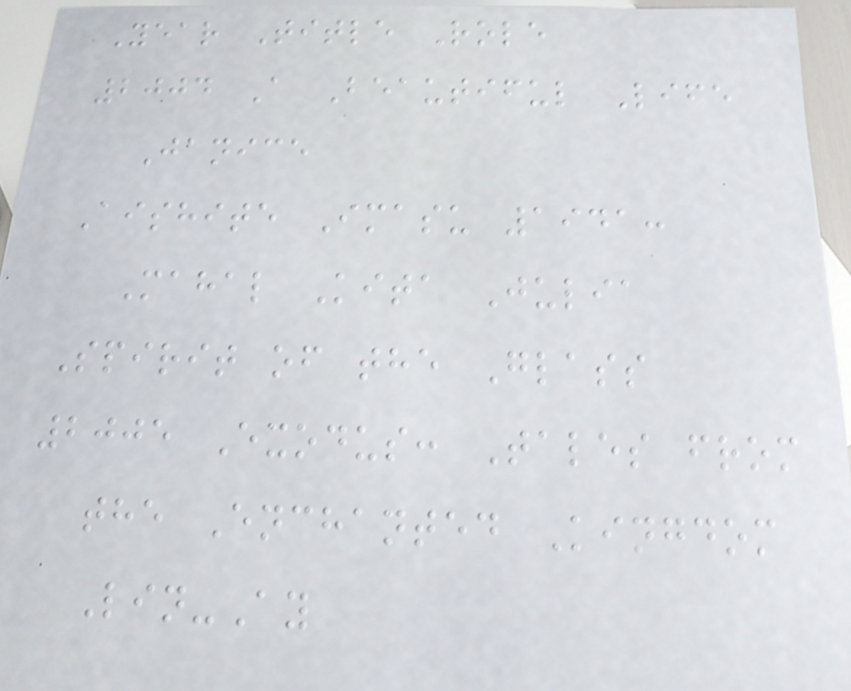Year Title Role
2004 A Beautiful Life
Janice
Aishite Imasu 1941:
Mahal Kita Julia
Spirit of the Glass
2005 Exodus: Tales from
the Enchanted Kingdom
Lin-Ay
